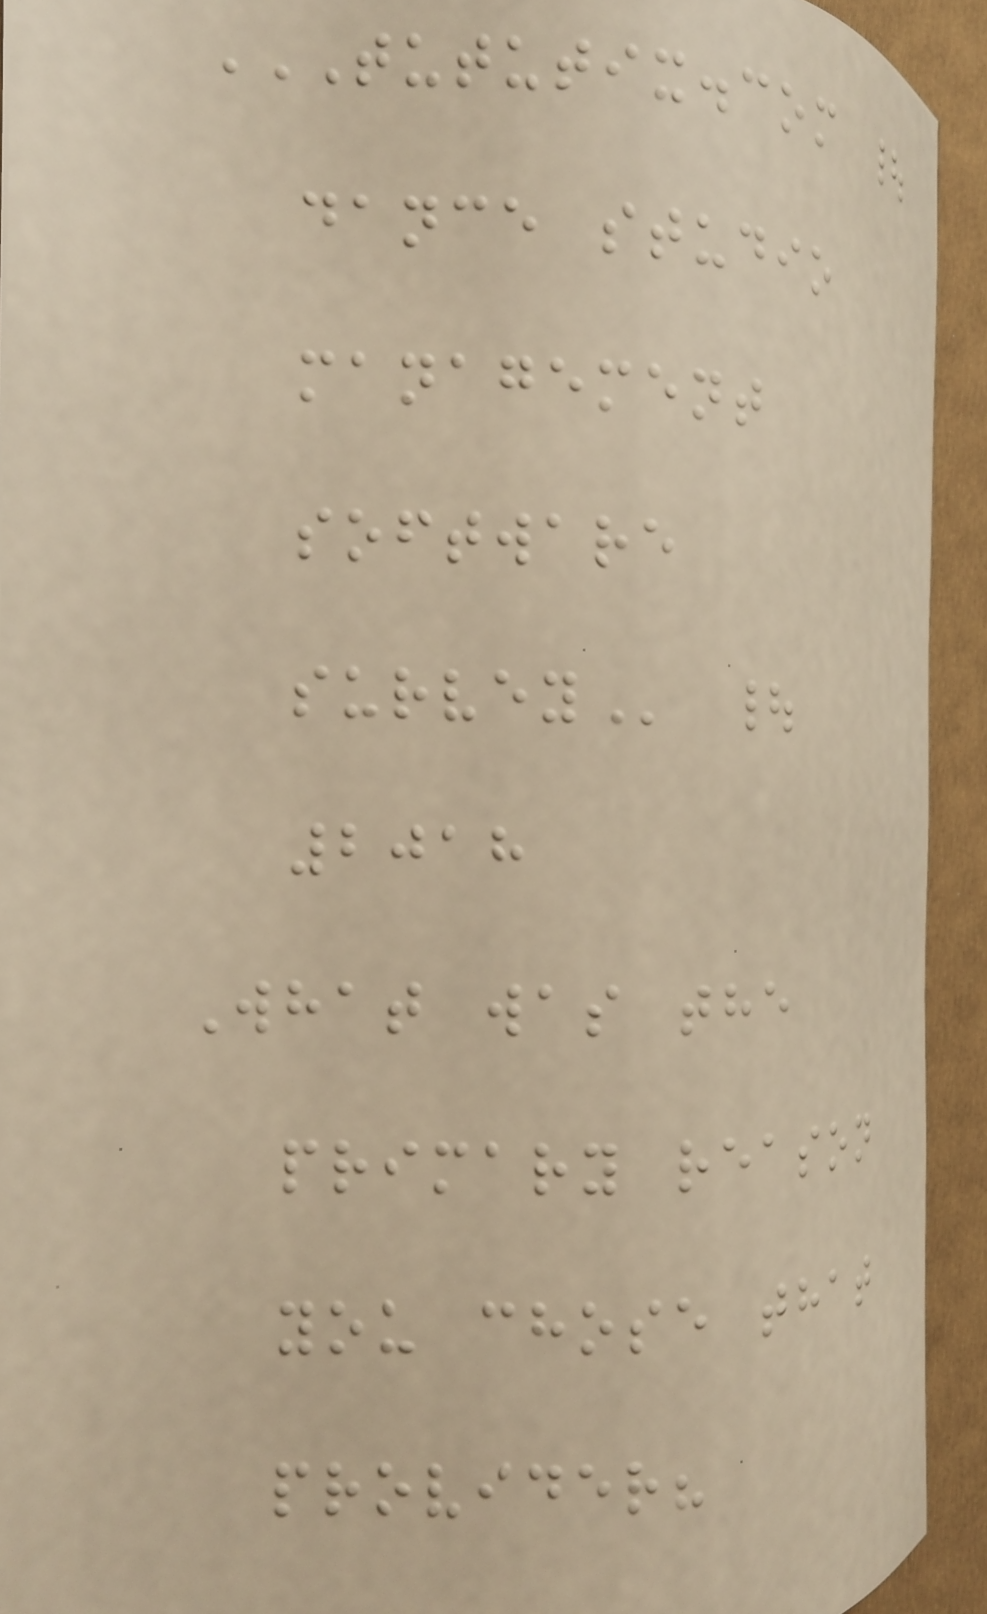TUTUTIX.COM |
DANCE STUDIO
MANAGEMENT
SOFTWARE
SURVEY |
2018
What was the
primary reason
you chose that
provider?
